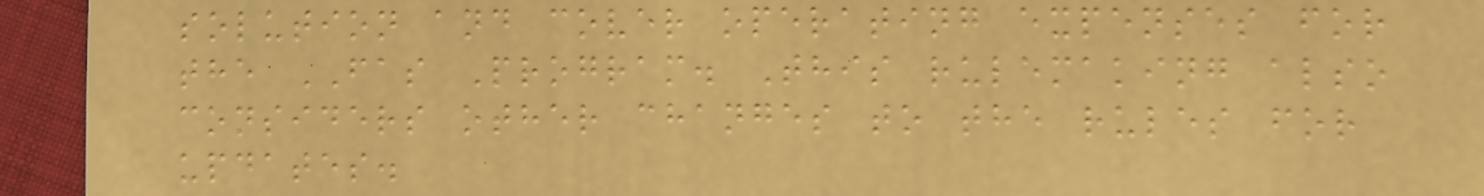solution and cover operating expenses for
the FAS Program. This rulemaking also
considers other changes to the rules for
updates.
